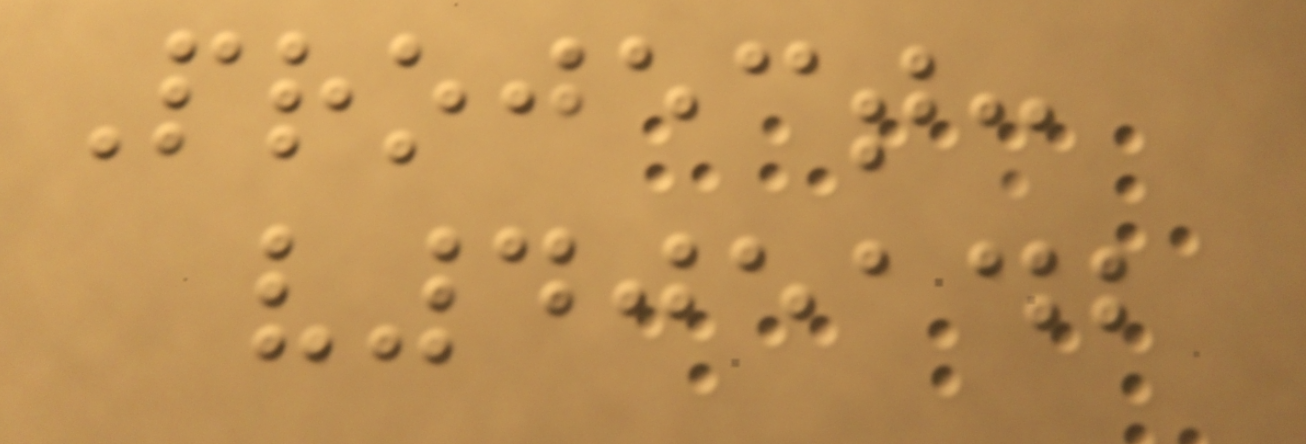Project:
v405142
